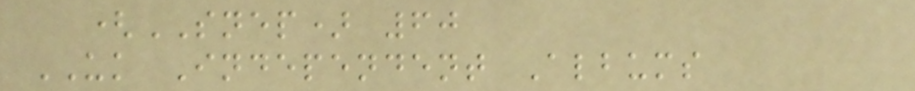(SNEP) 60
UK Independent Albums
